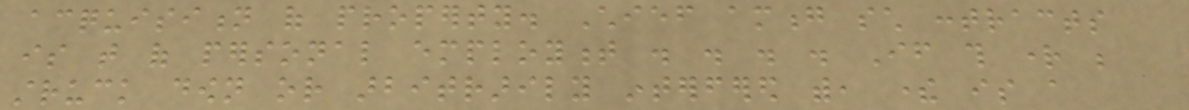acquisition of property. Chief among such contracts
is that of personal employment . . . . If this right be
struck down or arbitrarily interfered with, there is a
